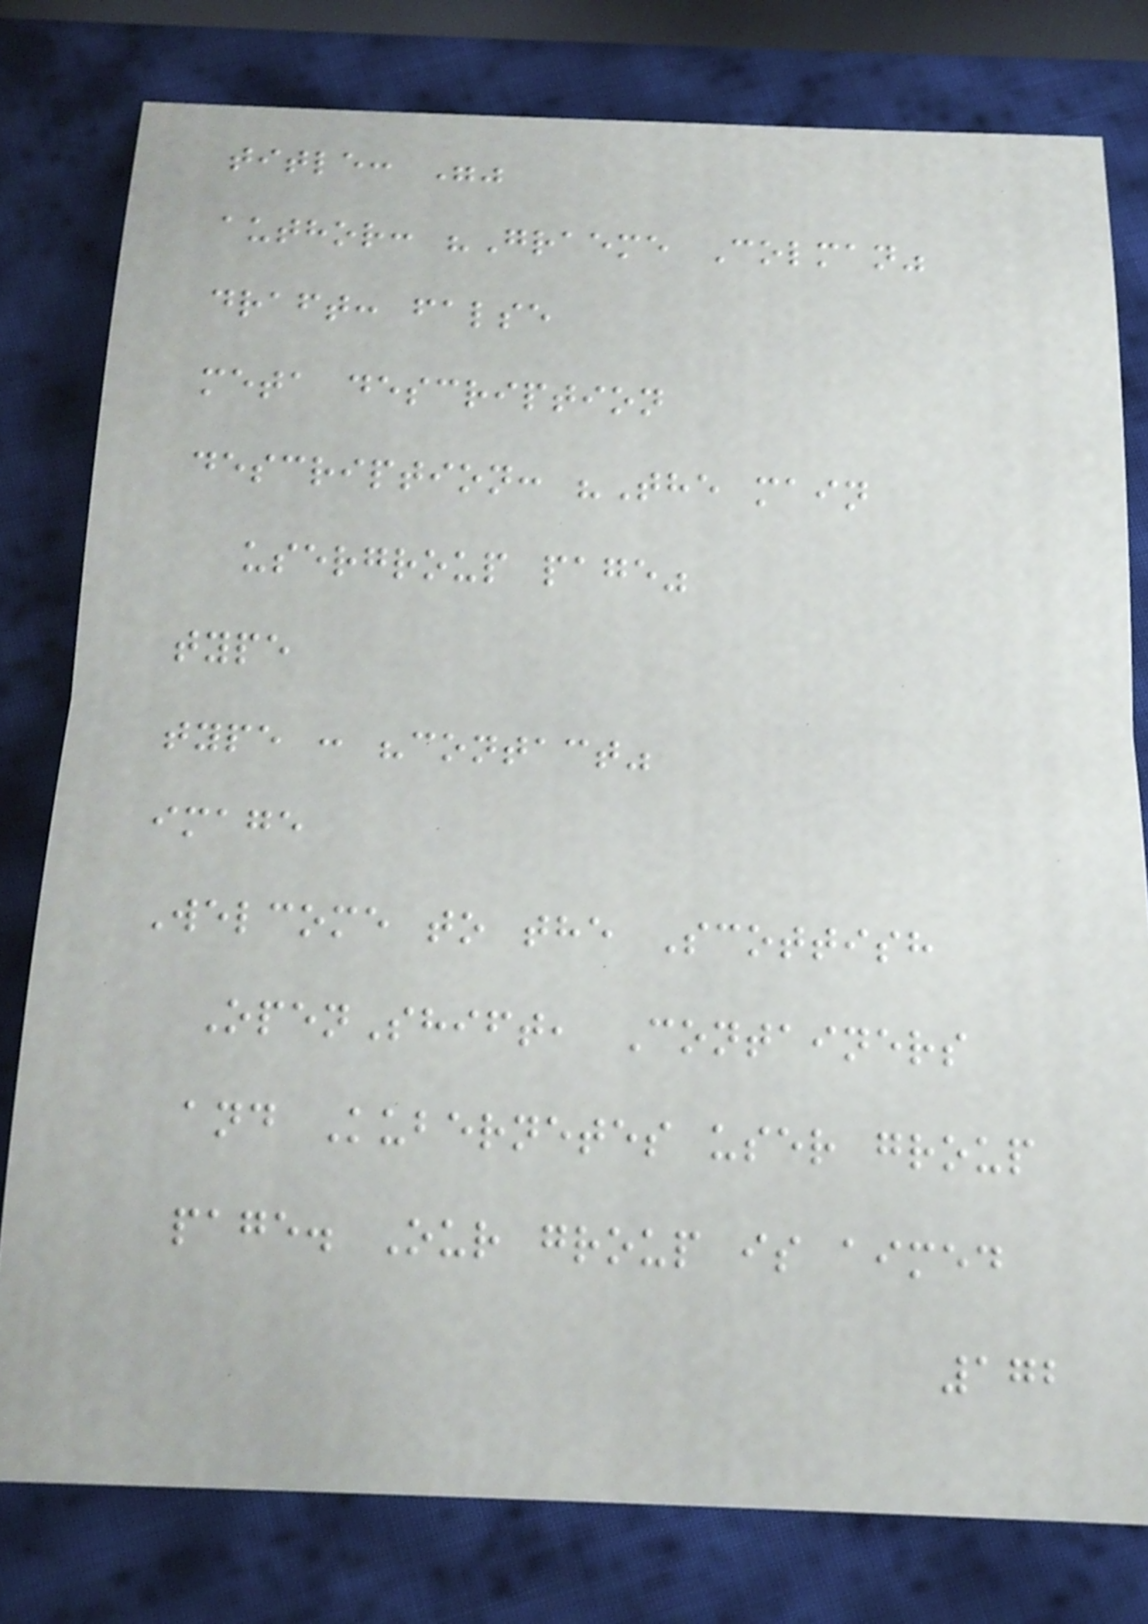title: ""
author: "Graeme Colman"
draft: false
meta description
description: "The main
usergroup page"
type
type : "contact"
image
Welcome to the Scottish
OpenShift, Containers
and Kubernetes user group
page. Our group is aimed
172
